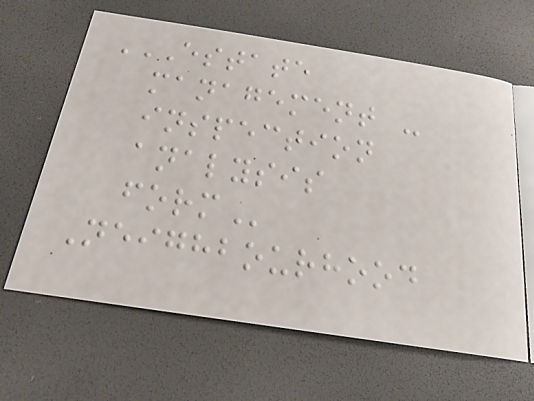ESTATE
MANAGEMENT -
INSPECTION
ANALYSIS
FORM
Neighbourhood
